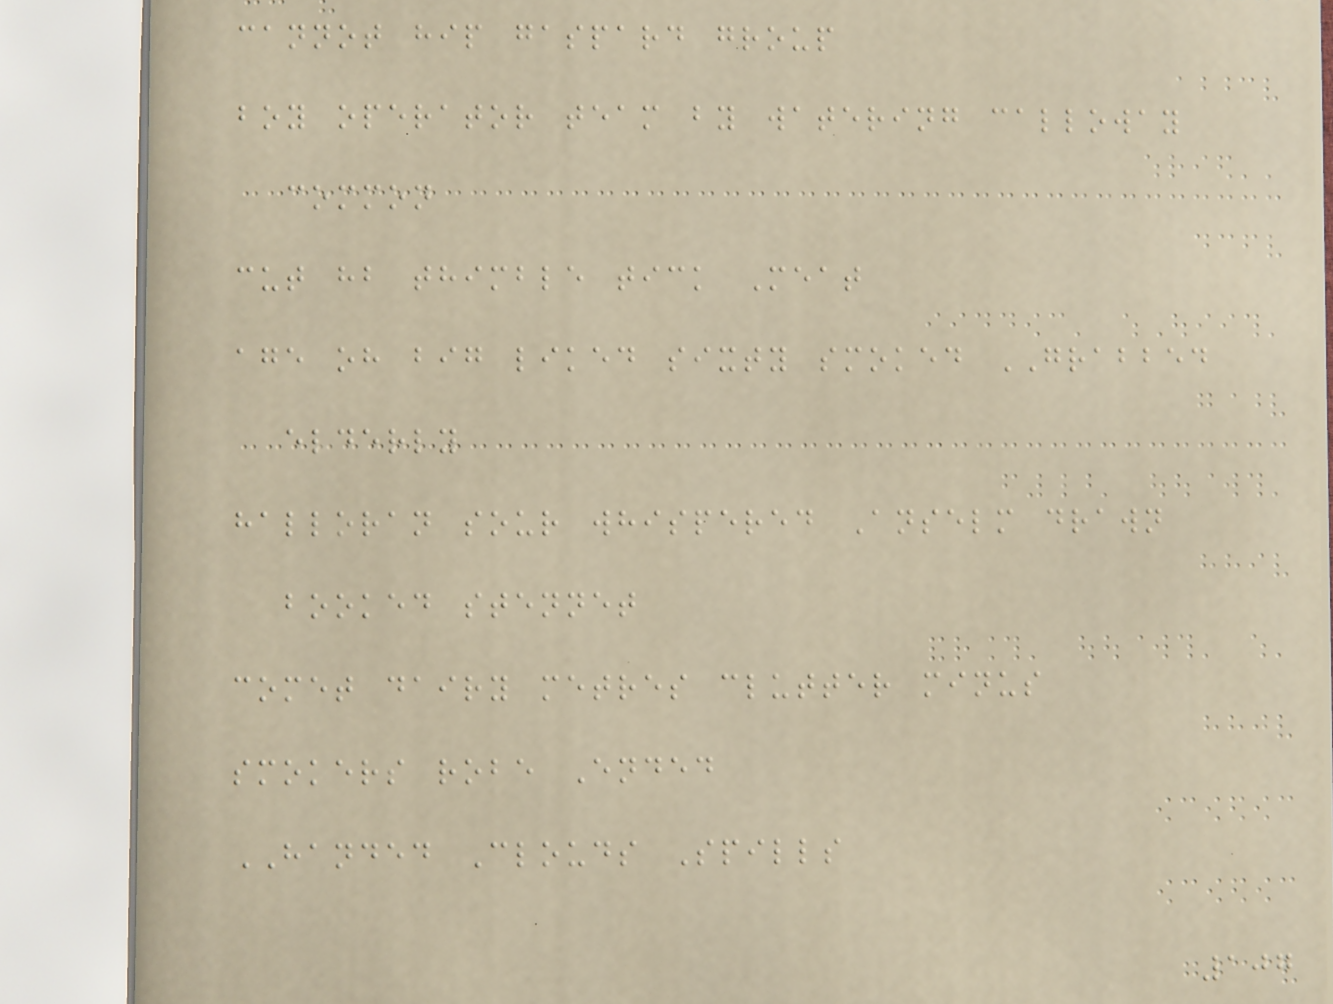cannot hip gaspard group
boy operator team by watering calloway
common
cut hb thimble tick Meat
age oh big liked sixty smoked GRABBED
elderly
halloran sour whispered Anselm drawn
booked stennet
comet dairy metres clutter minus
smokers robe Ended
HANDED Clouds Spills
107
